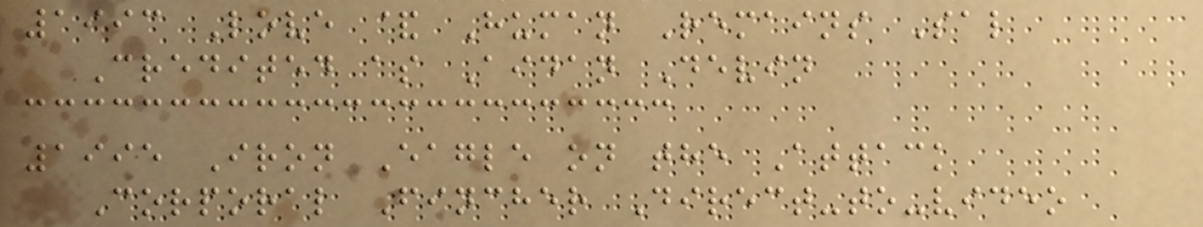1993 Love & Human Remains Sal
Credited as Aidan Devin
1995 Iron Eagle on the Attack
Corporal Fincher Direct-to-video
